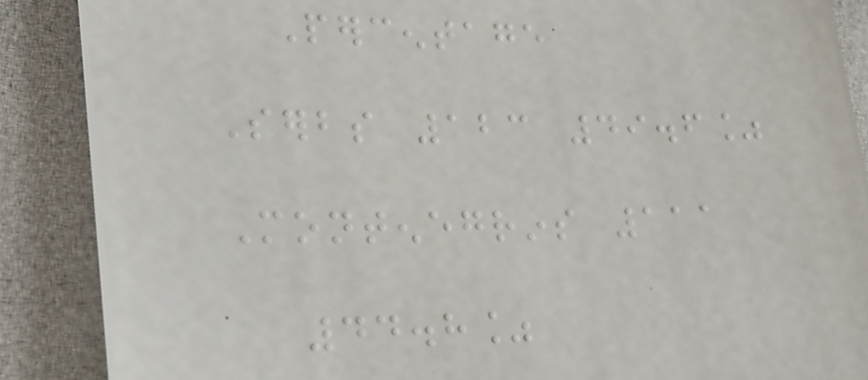Percentage
Serbs 123 49.6%
Montenegrins 111
44.8%
